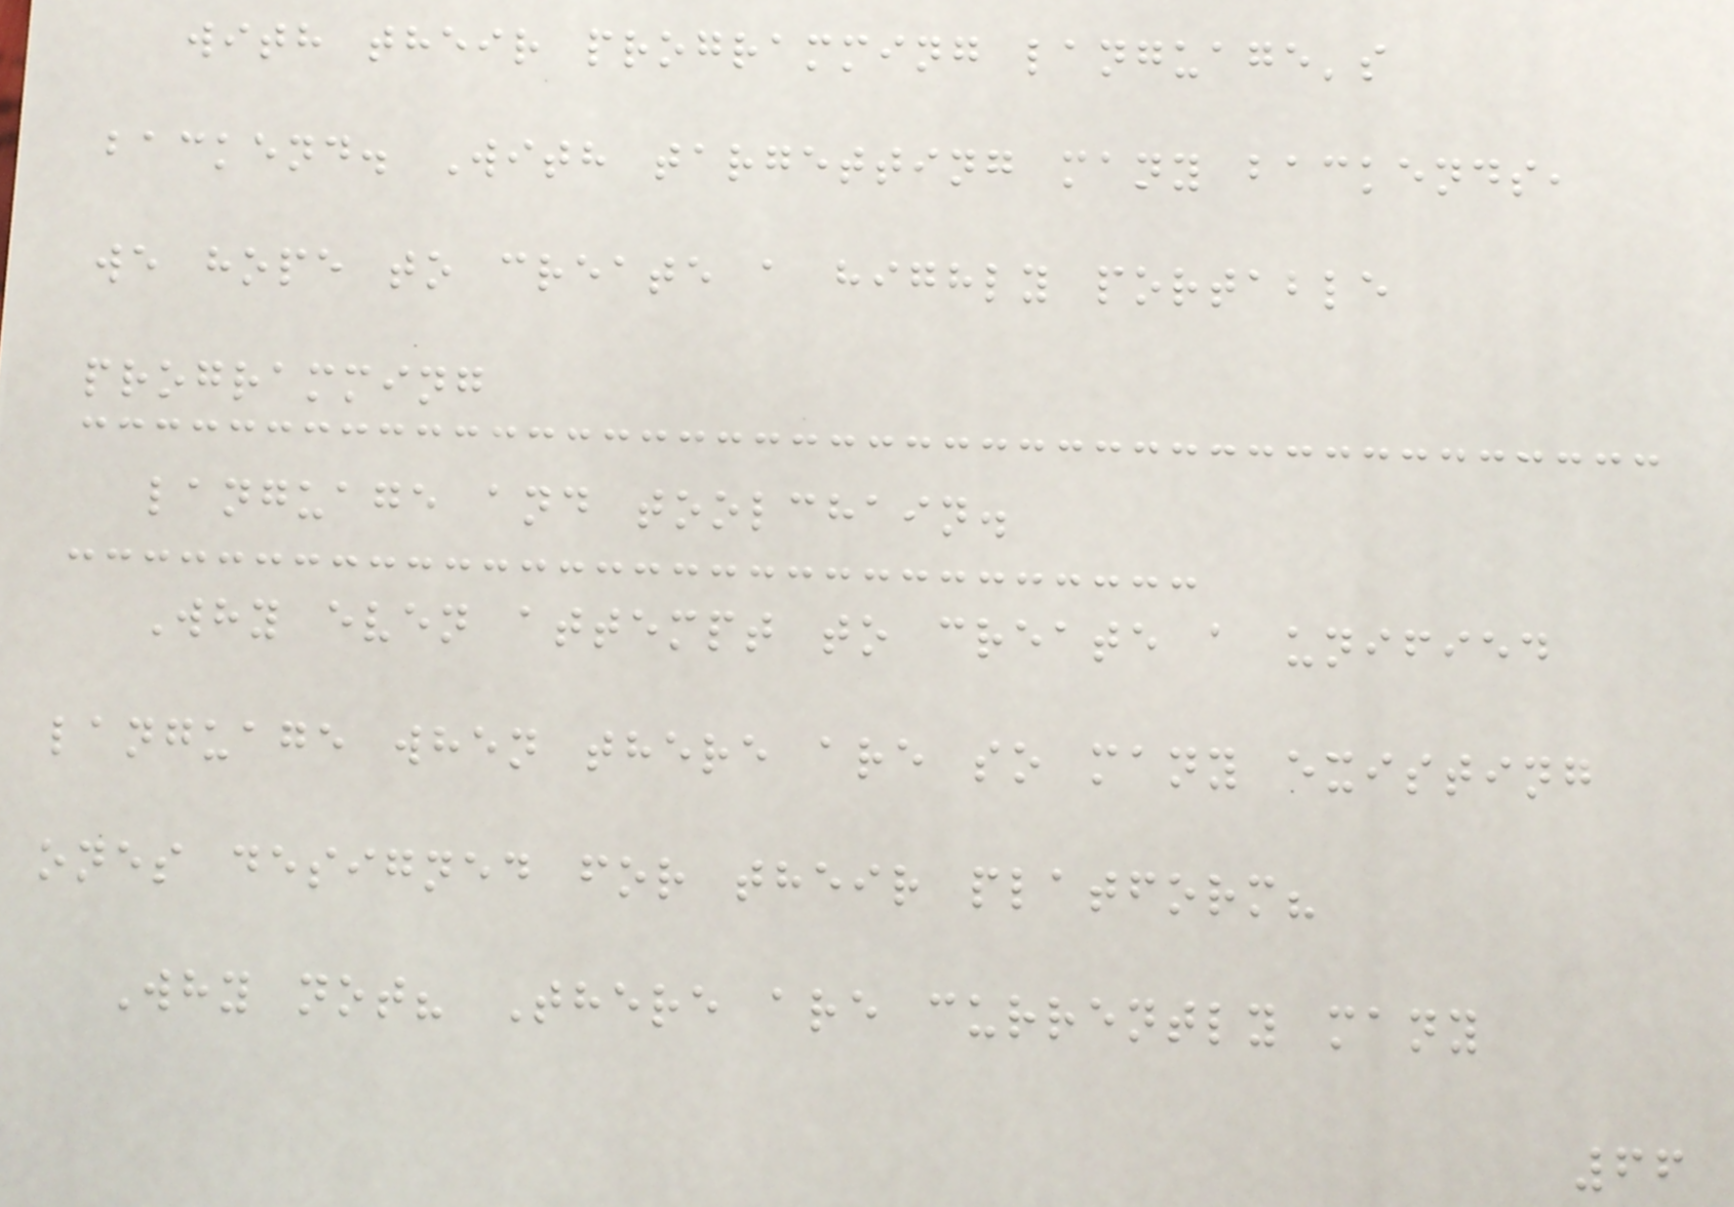with their programming language's
backend. With targetting many backends,
we hope to create a highly portable
programming
language and toolchain.
Why even attempt to create a unified
language when there are so many existing
ones designed for their platform?
Why not? There are currently many
66
